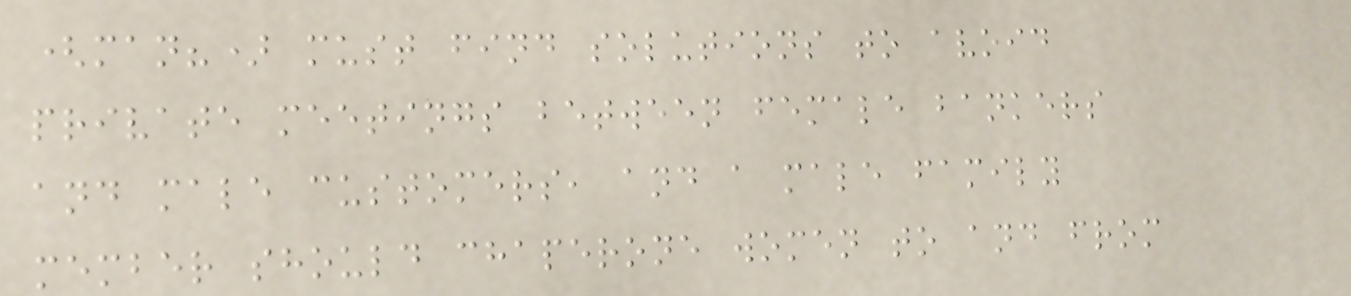(man?) must find solutions to avoid
private meetings between female bankers
and male customers, and a male family
member should chaperone women to and from
